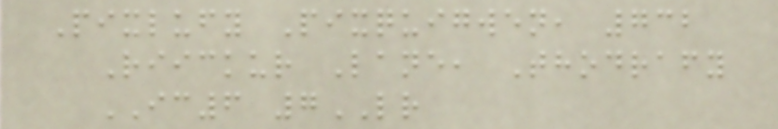Pixlufy Pixquigwen, 732
Riickur Lane, Thodrafy
IC6 7LR
